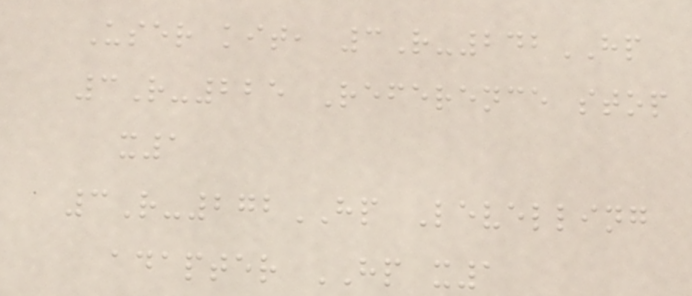User kit, 3R-242HP
3R-225 Reference stop
x1
3R-272HP Levelling
adapter HP x1
